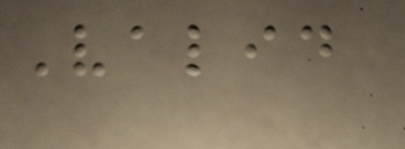Valid
